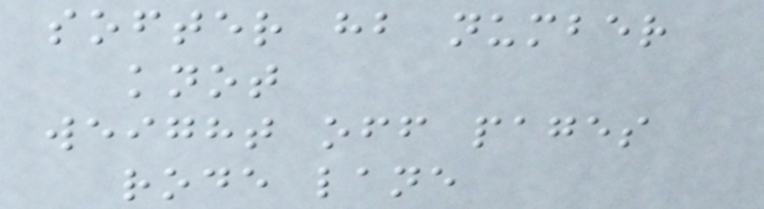softer hb number
knot
weight off pages
rode lane
